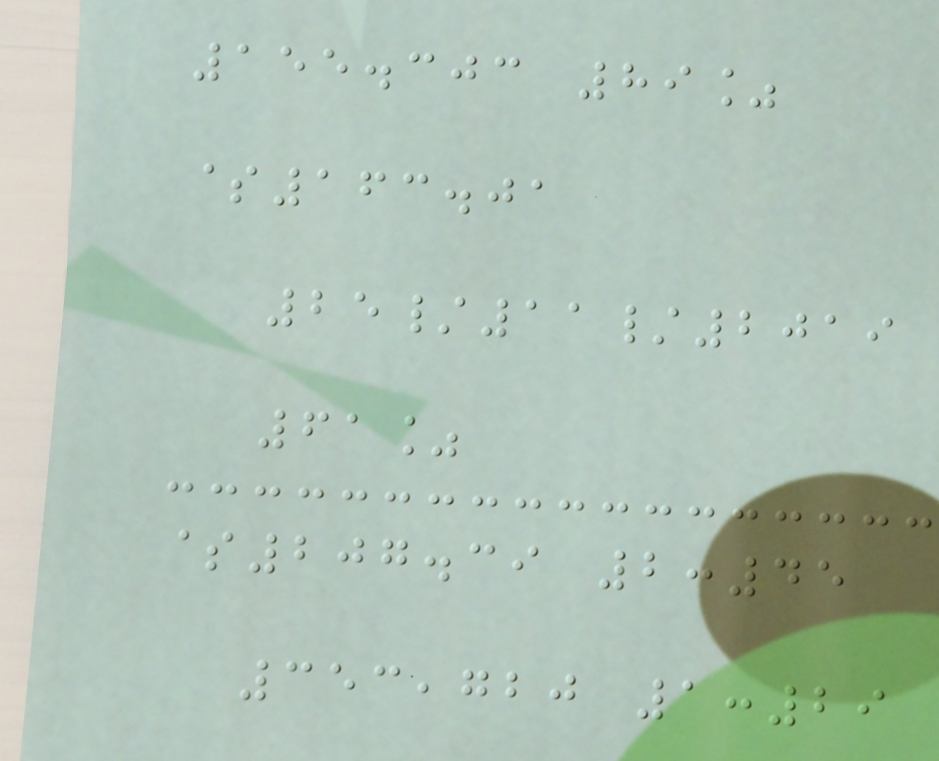155.303 89%
$163.01
25/11/2019
61%
$207.39 2:45
353,720 1:29
